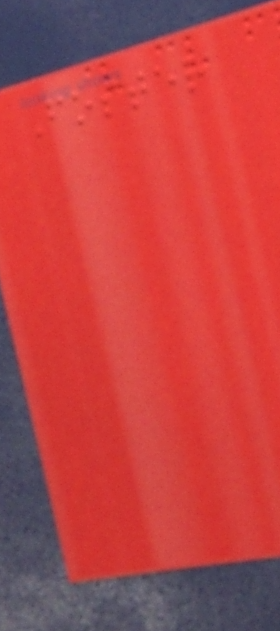Foster
